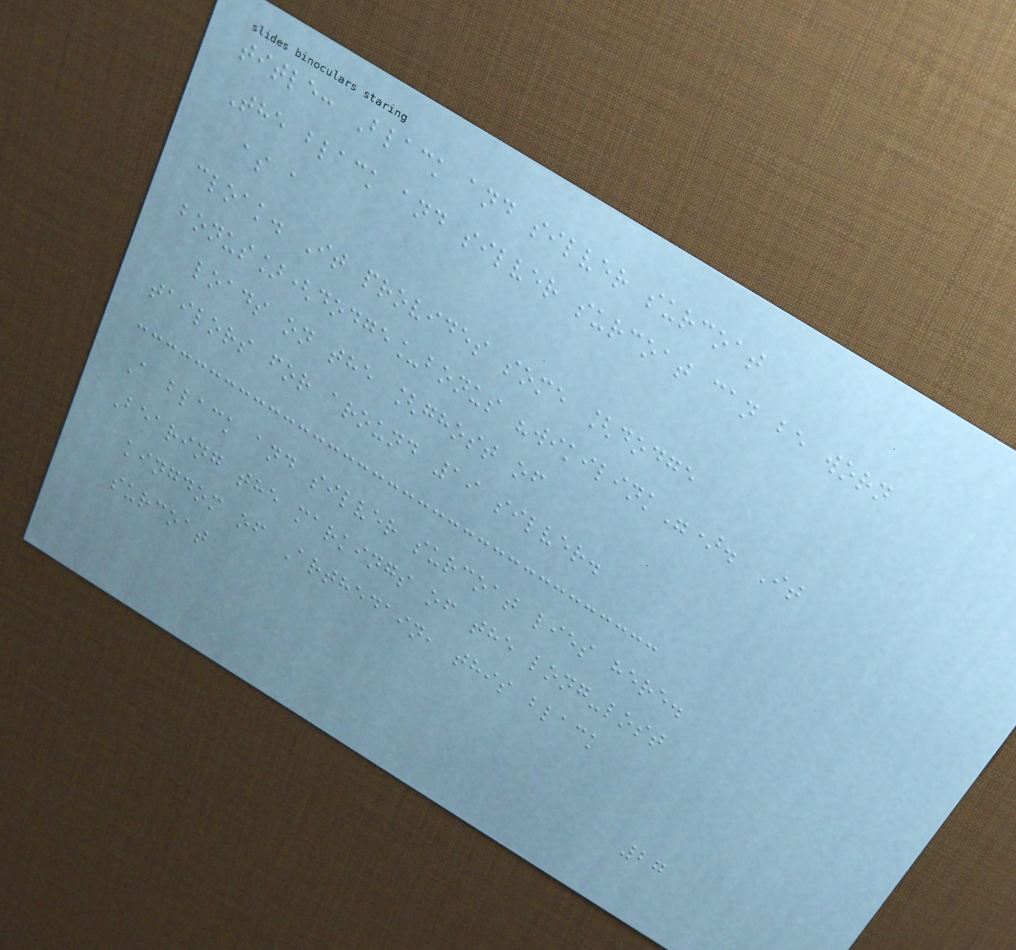title: Black and silver surcoat
The black and silver surcoat can be worn
as a
cloak. It provides some [dodge
bonus](dodge_bonus "wikilink"). It
loads on the [ghost of
tailors for around 19 silver.
A black and silver surcoat lies here.
Bearing the markings of the long-lost
kingdom of Arthedain, this black
surcoat
27
